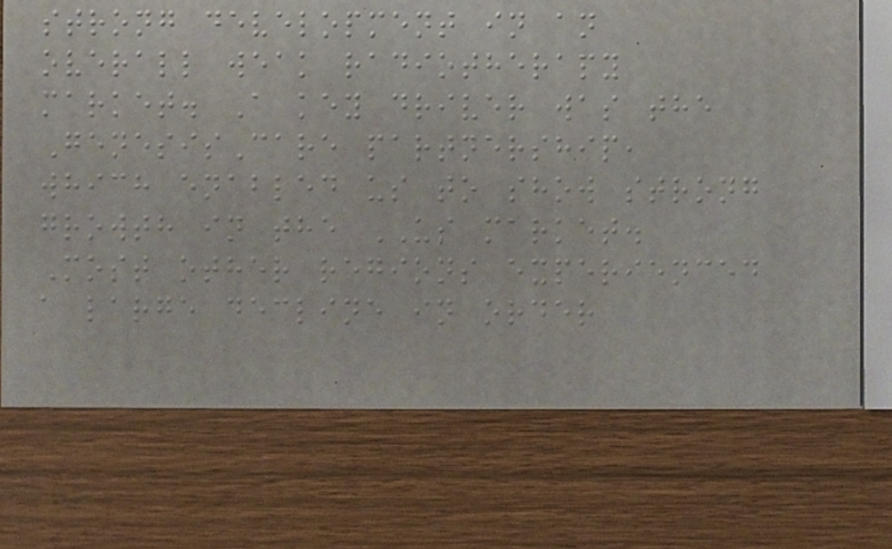strong development in an
overall weak radiotherapy
market. A key driver was the
GenesisCare partnership,
which enabled us to show strong
growth in the US market.
Most other regions experienced
a large decline in order
